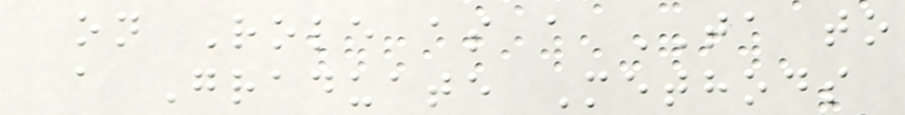on Role as a TA to
a Graduate Methods
